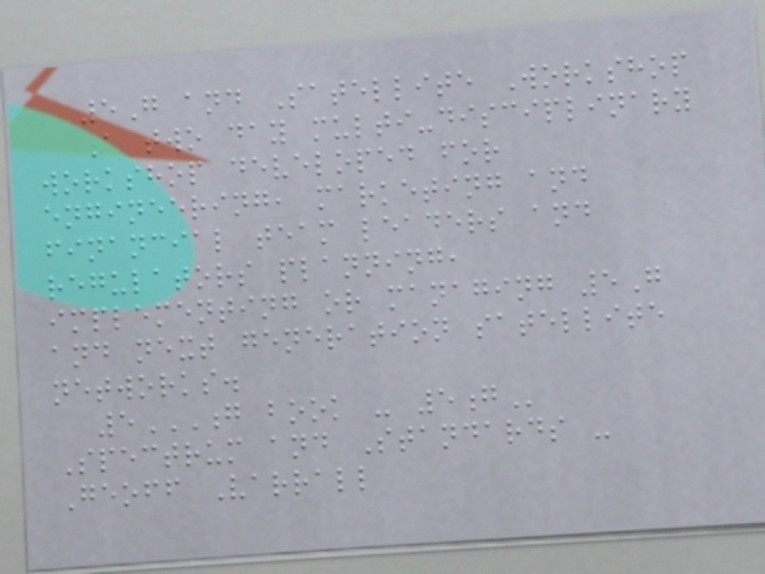5G and Satellite Workshop
A two day multi-disciplinary
workshop developed for
engineering, marketing and
financial team leaders and
regulators planning,
implementing or managing 5G
and next generation satellite
networks.
5G BOOK - 5G
Spectrum and Standards -
Geoff Varrall
